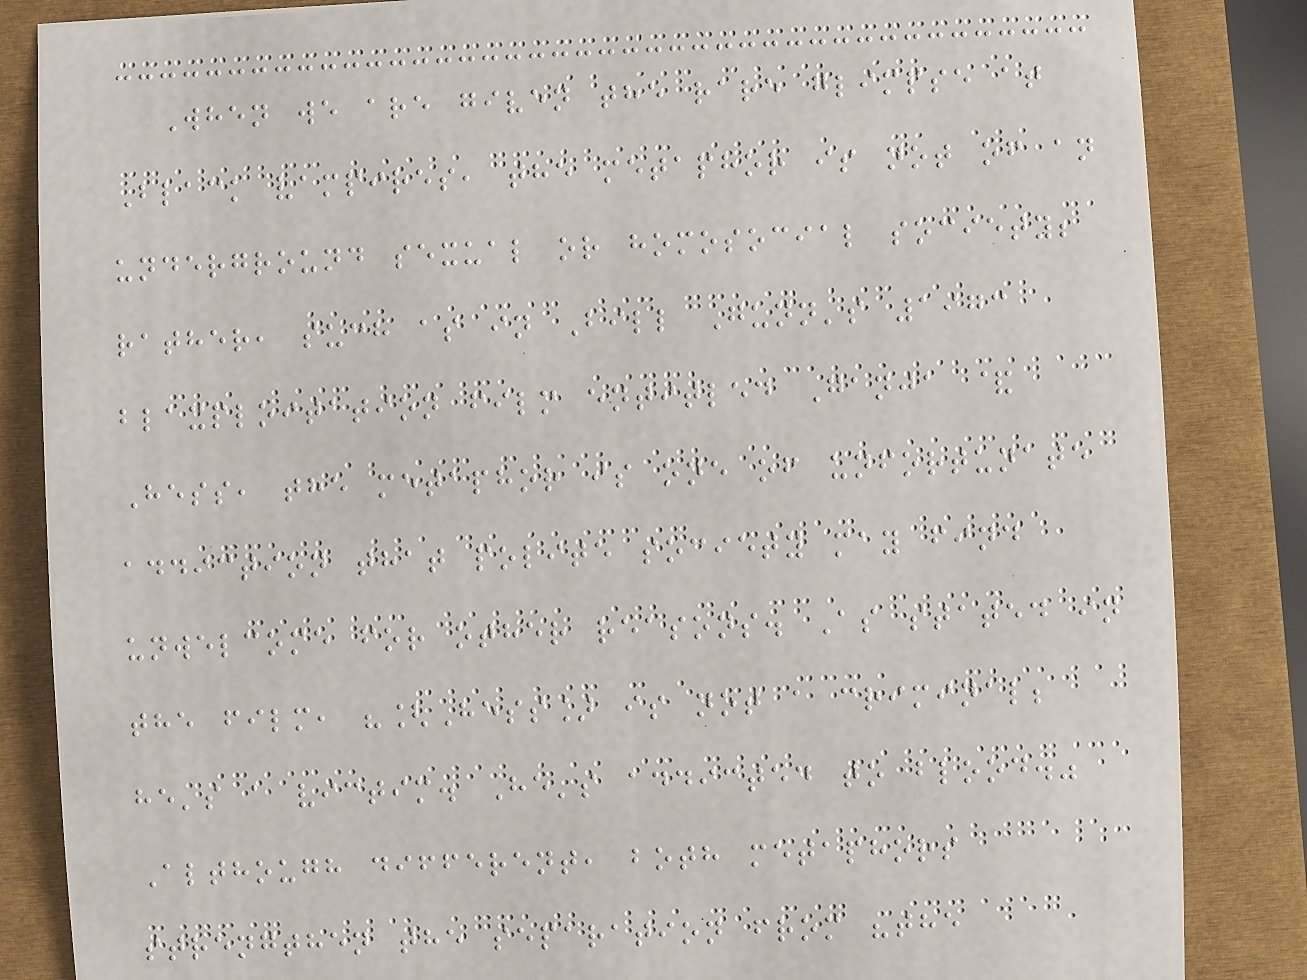When we are given the rare glimpse at
Black vampires, the metaphor is not of an
underground sexual or homosocial society;
rather, such as in Bill Gunn's 1973
blaxploitation film entitled Ganja &
Hess, the metaphor is one of unfortunate
addiction that polite society may find
unwelcome for other reasons. As stated in
the film, "[Hess] is not a criminal;
he's a victim. He's addicted to blood."
Although different, both metaphors
strengthen the separation from "the
